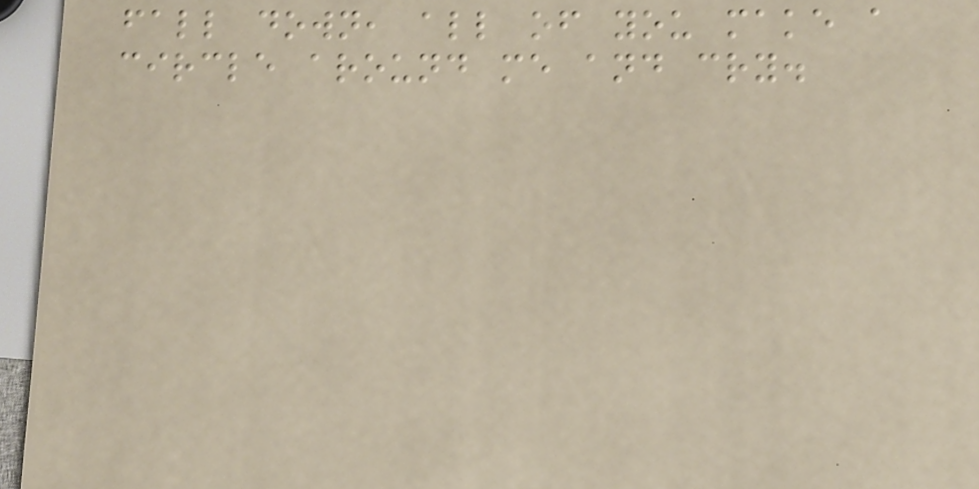fall down, all of you make a
circle around me and cry.
